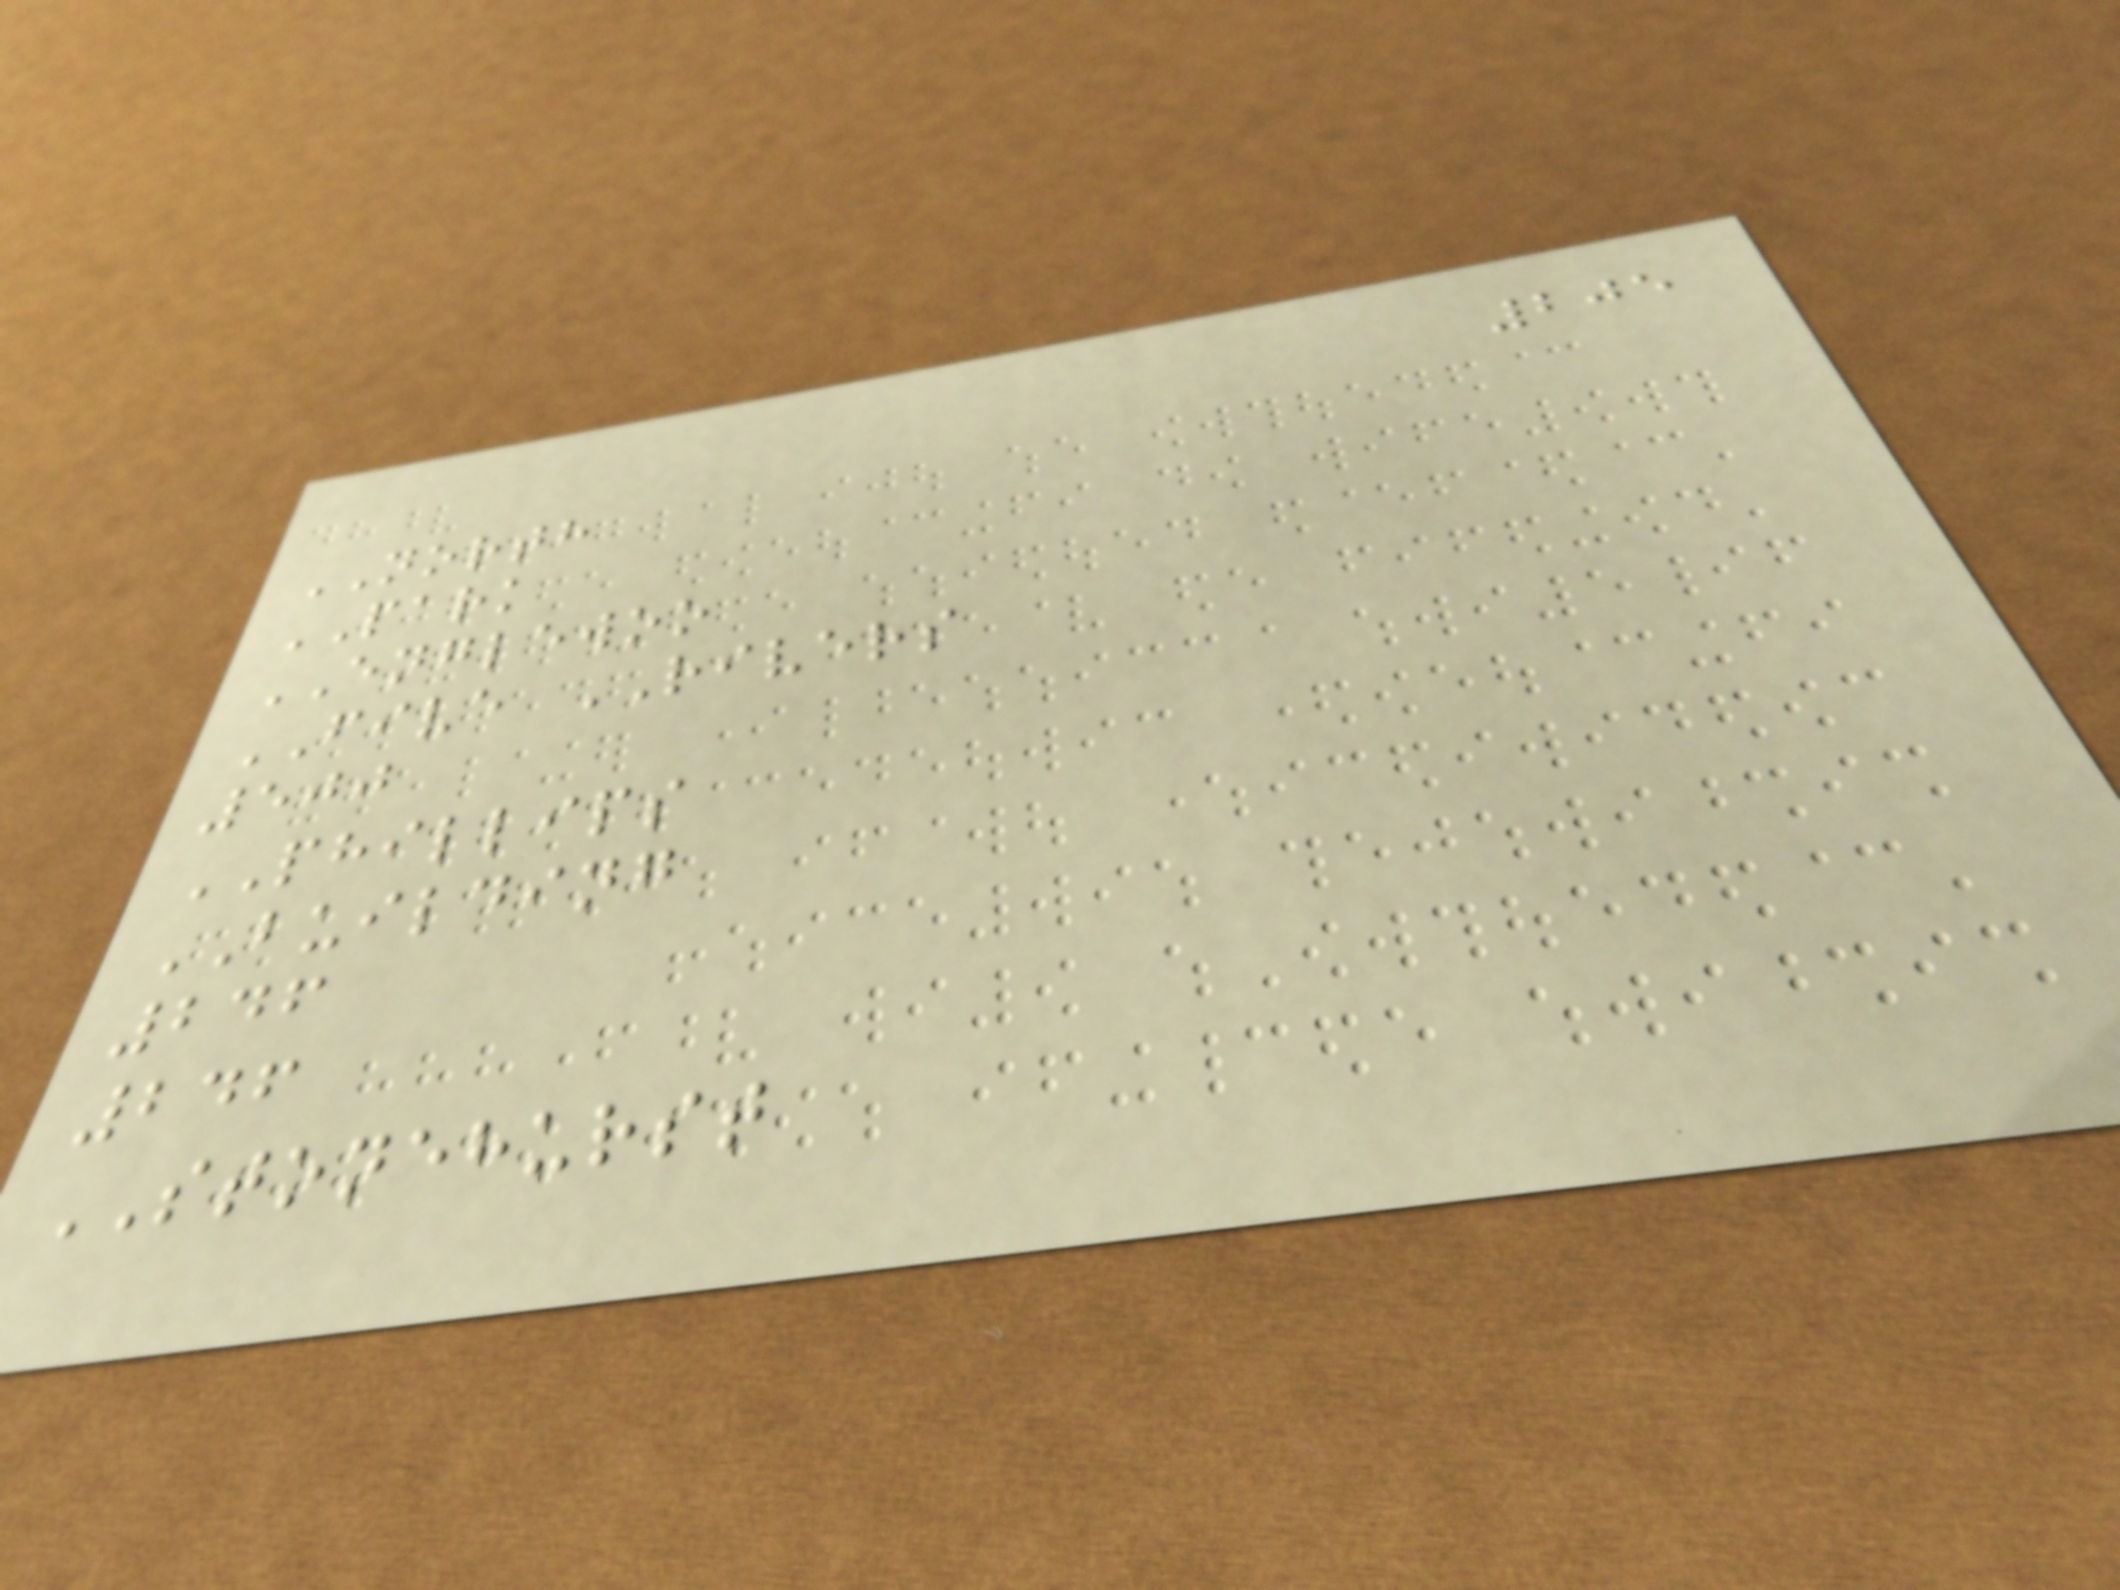205
NORTH
PARK
ENGLEWOO
FIVE RIVERS
500
PHILLIPS
BUILDING
246
246
STONEHURST
